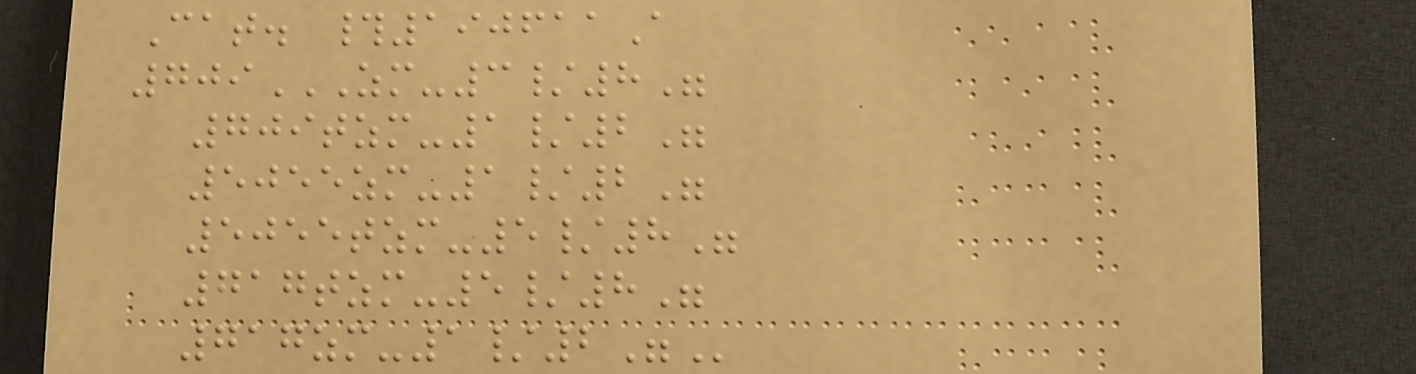Cat. #190611A
709ZM-3/8"
709TZM-1/2"
5055ZM-1/2"
5055TZM-5/8"
717TZM-5/8"
717ZM-1/2"
